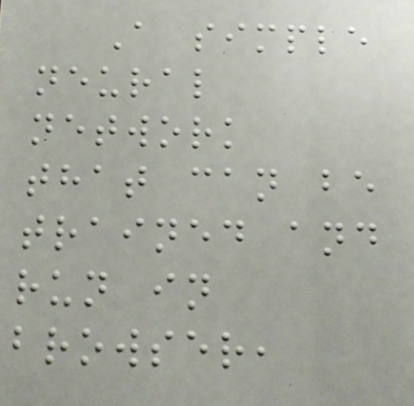A simple
neural
network
that can be
trained and
run in
browser,
